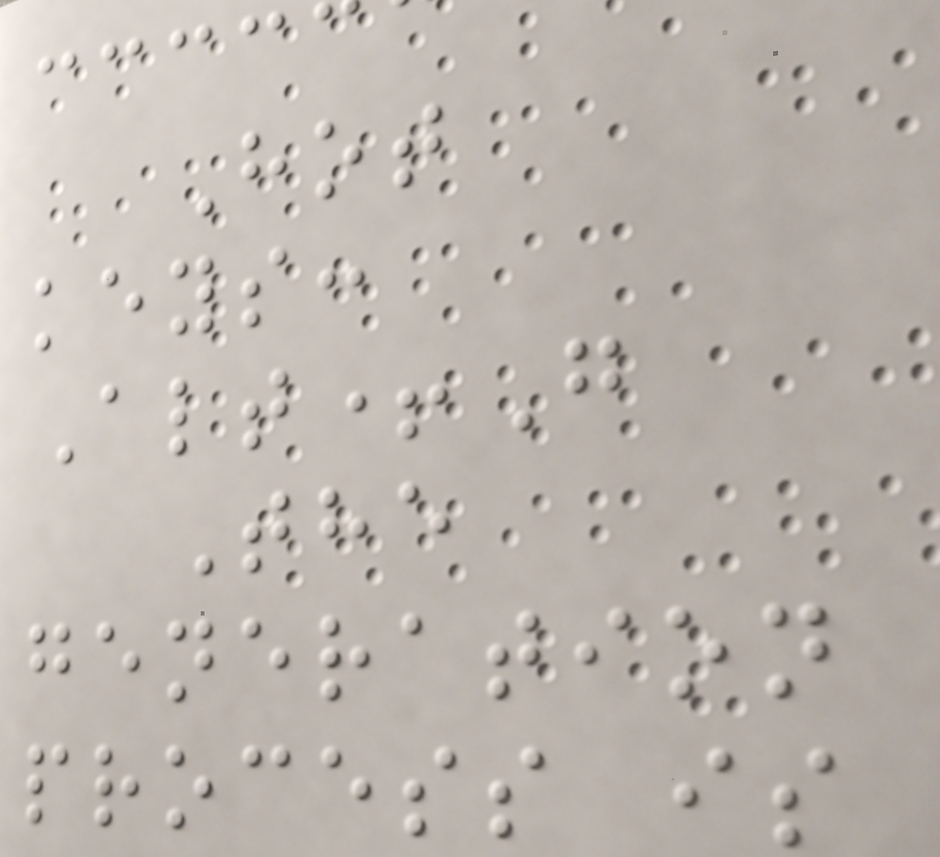Hot
keys:
Alt+G
The
generation
process is
